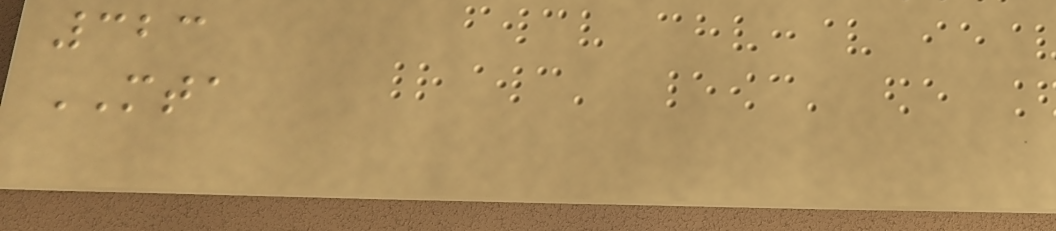323
MTA
